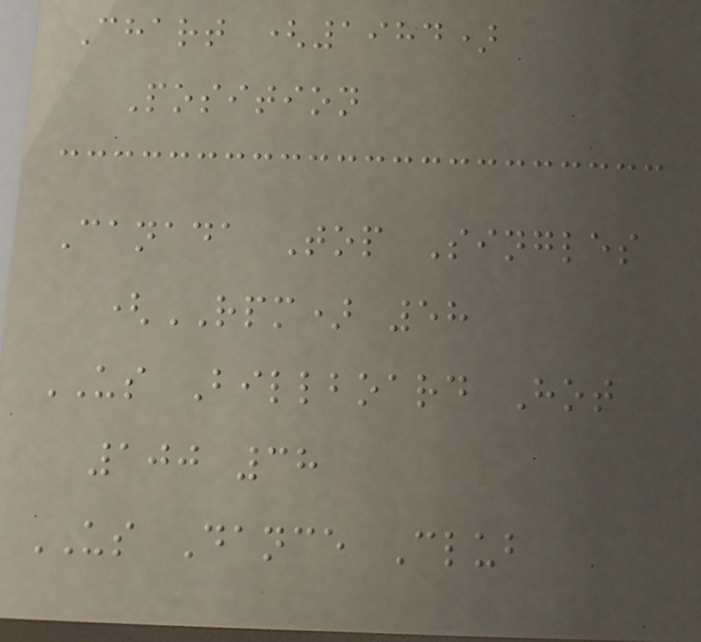Chart (1984)
Position
Canada Top Singles
(RPM) 58
US Billboard Hot
100 38
US Dance Club
